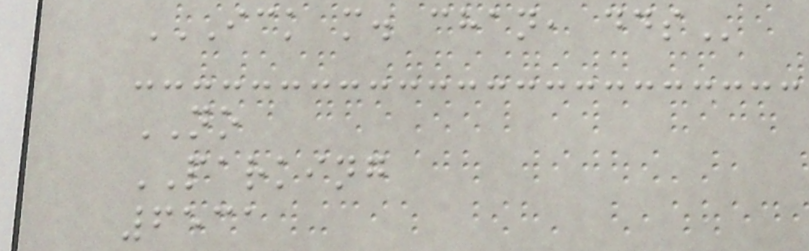ICK M. CHAN, DDS
NO
PARKING
6531
